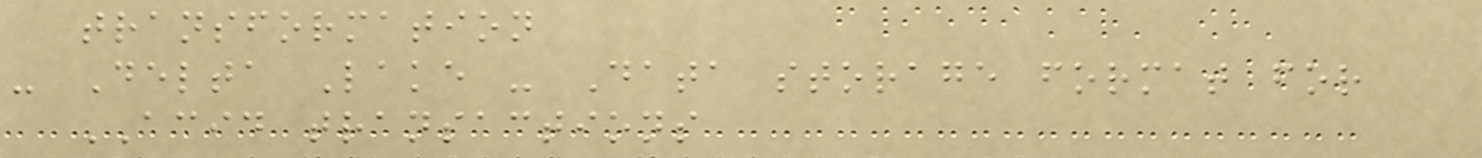transformation
- Delta Lake - Data storage format for
ACID transactions
